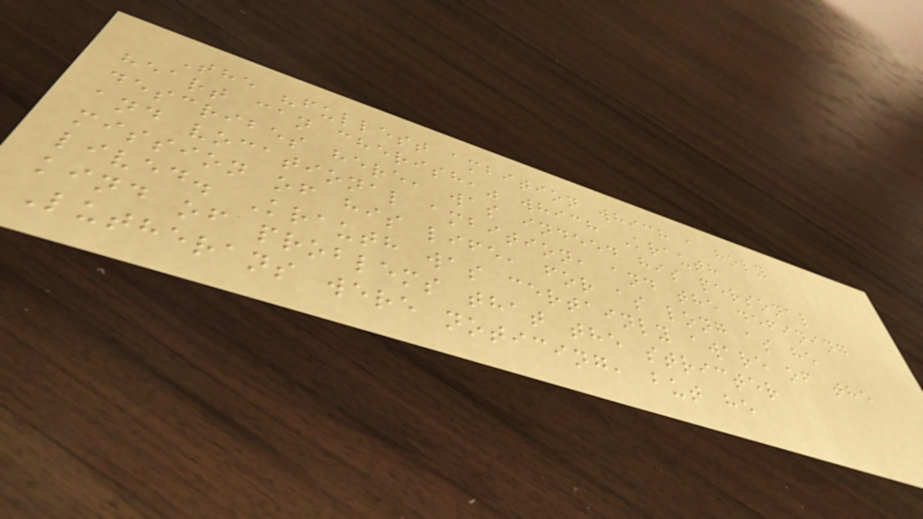The "fullest ambition which a holy
heart can cherish," which Krauth
describes here, was indeed his personal
and vocational ambition, and the defining
mission of his life, for as long as he
lived. Krauth was certainly aware of the
kind of problems that the stricter
Lutherans were noticing, but he
